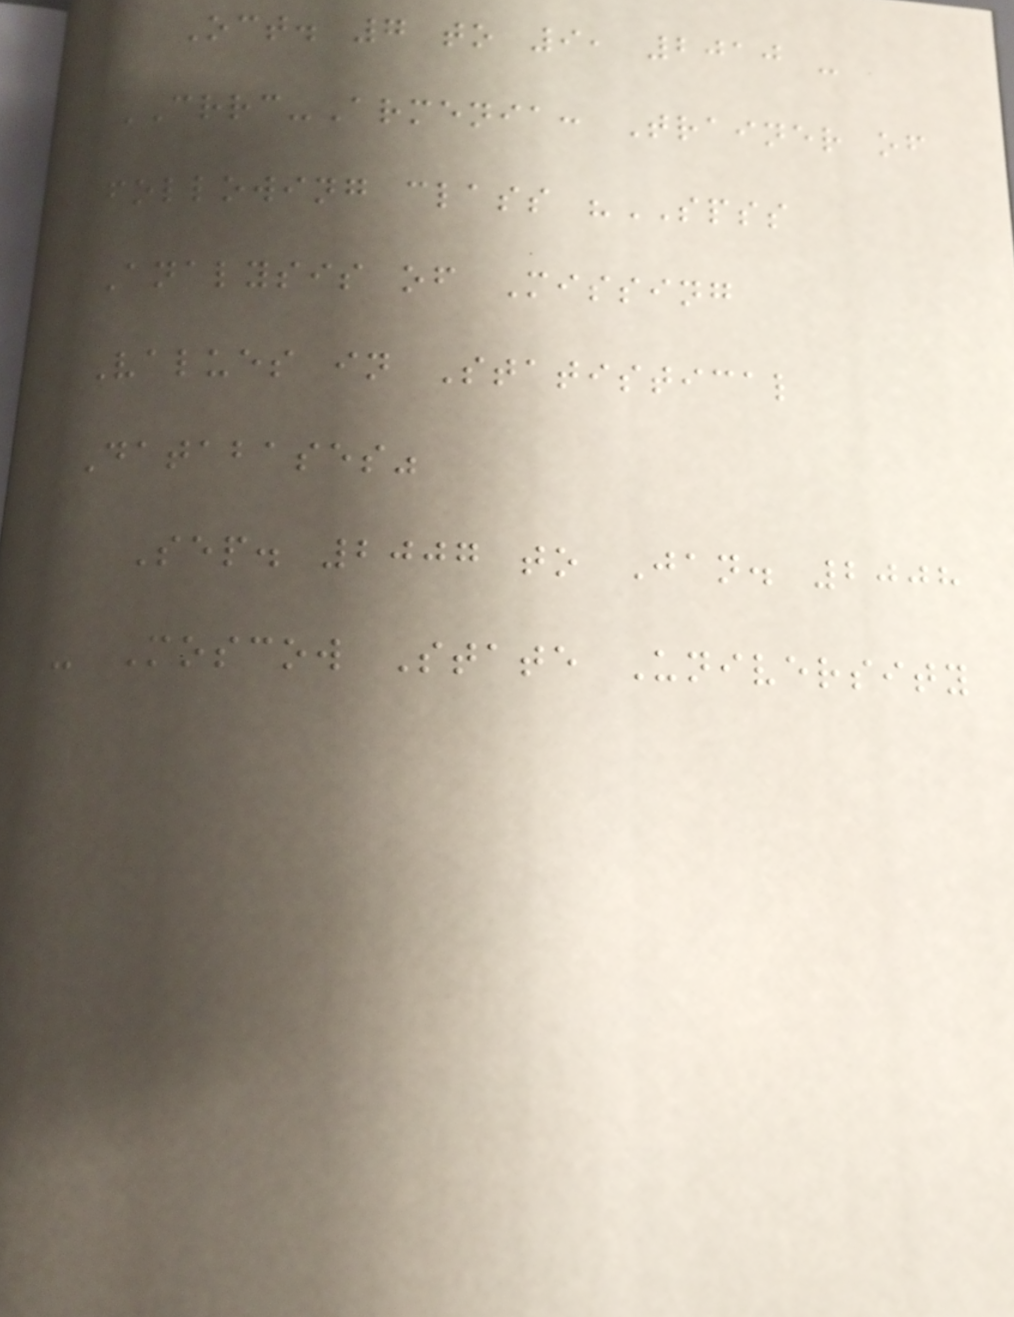Oct. 7 to 9, 2010 -
CRRC-Armenia: Trainer of
following class "SPSS
Analysis of Missing
Values in Statistical
Databases"
Sep. 2007 to Jan. 2008
- Moscow State University
